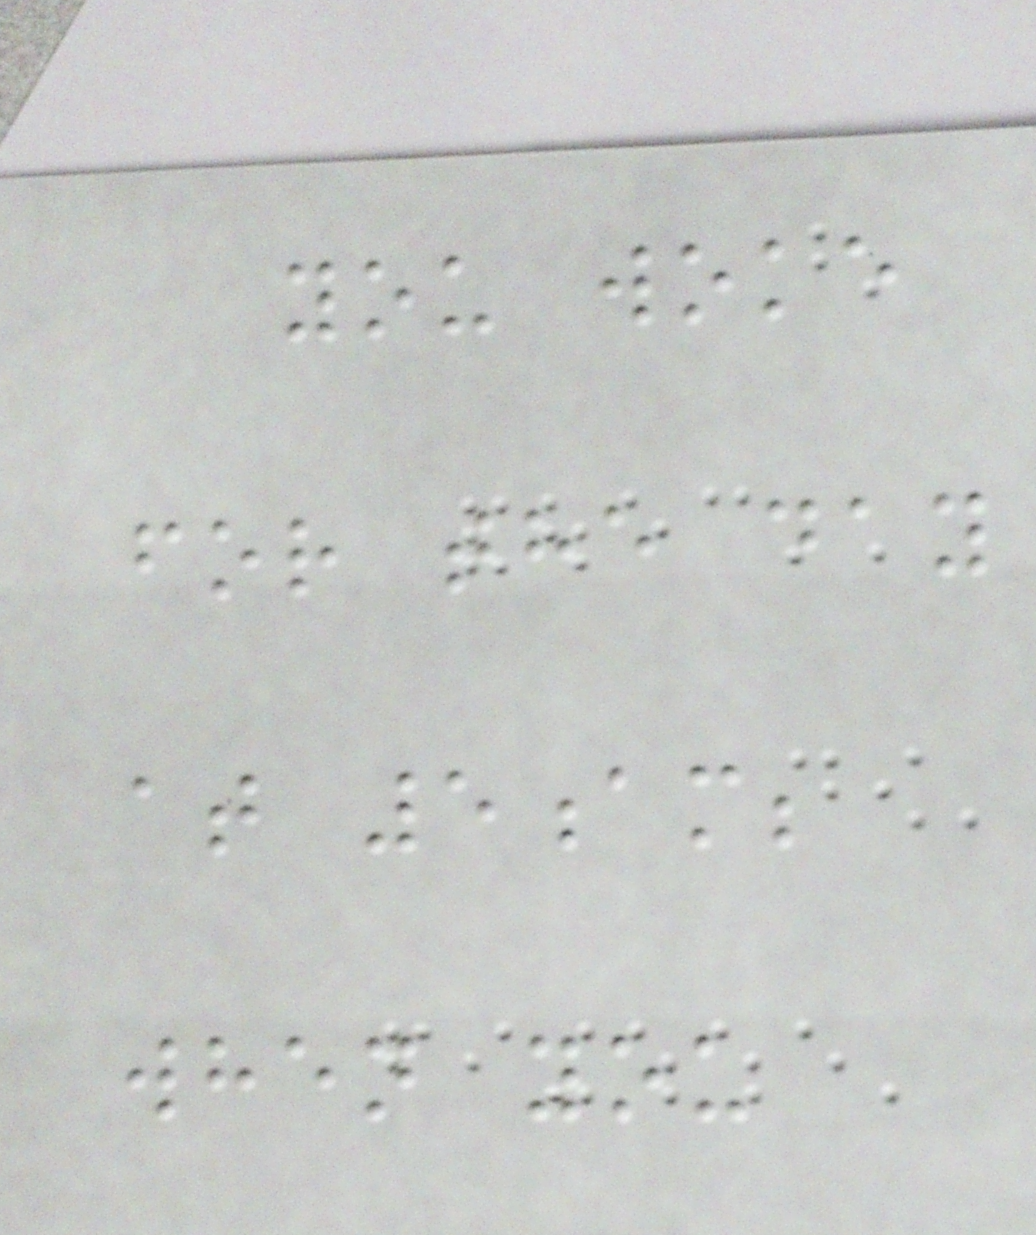you woke
for the day
at 5am;
when you
